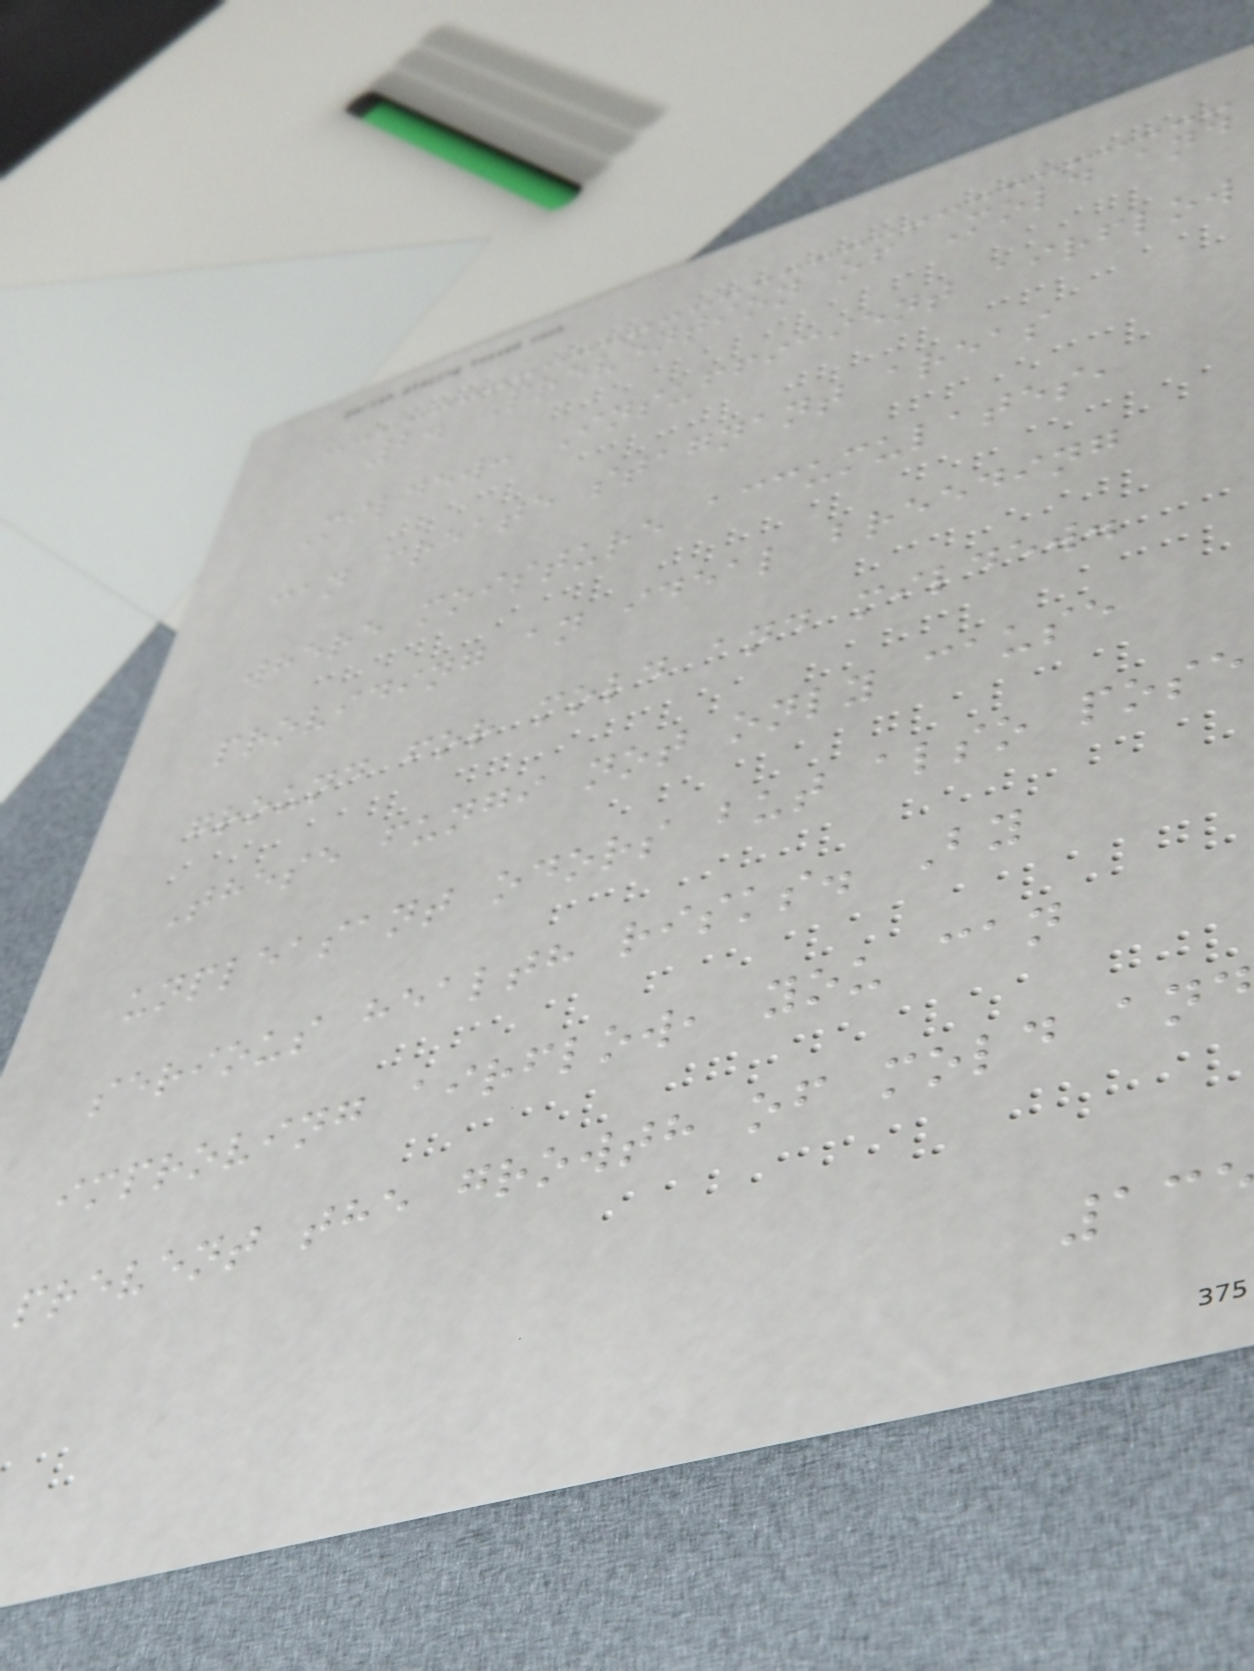2. Prevention of Mold and
Mildew: Insufficient airflow
can create stagnant areas
where moisture accumulates,
providing an ideal breeding
ground for mold and mildew.
These fungi not only cause
unpleasant odors but also pose
serious health risks. By
improving airflow, you can
prevent the growth of mold and
